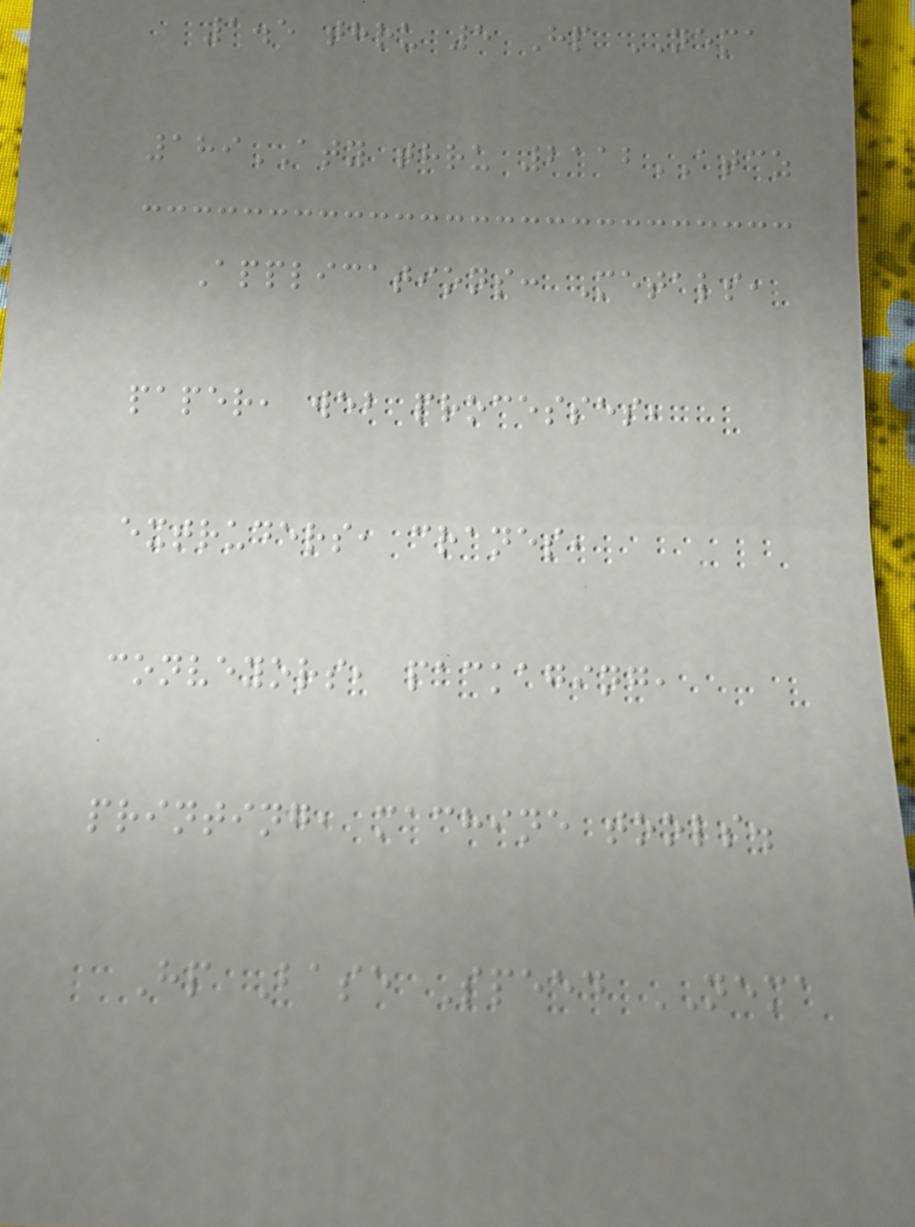1.5 thru 5 Hp NEMA
189ATY thru 2112ATCZ
Applications: Metals,
paper, web processes,
extruders, cranes,
conveyors, packaging,
printing, machine tools.
Hp Base Speed NEMA
